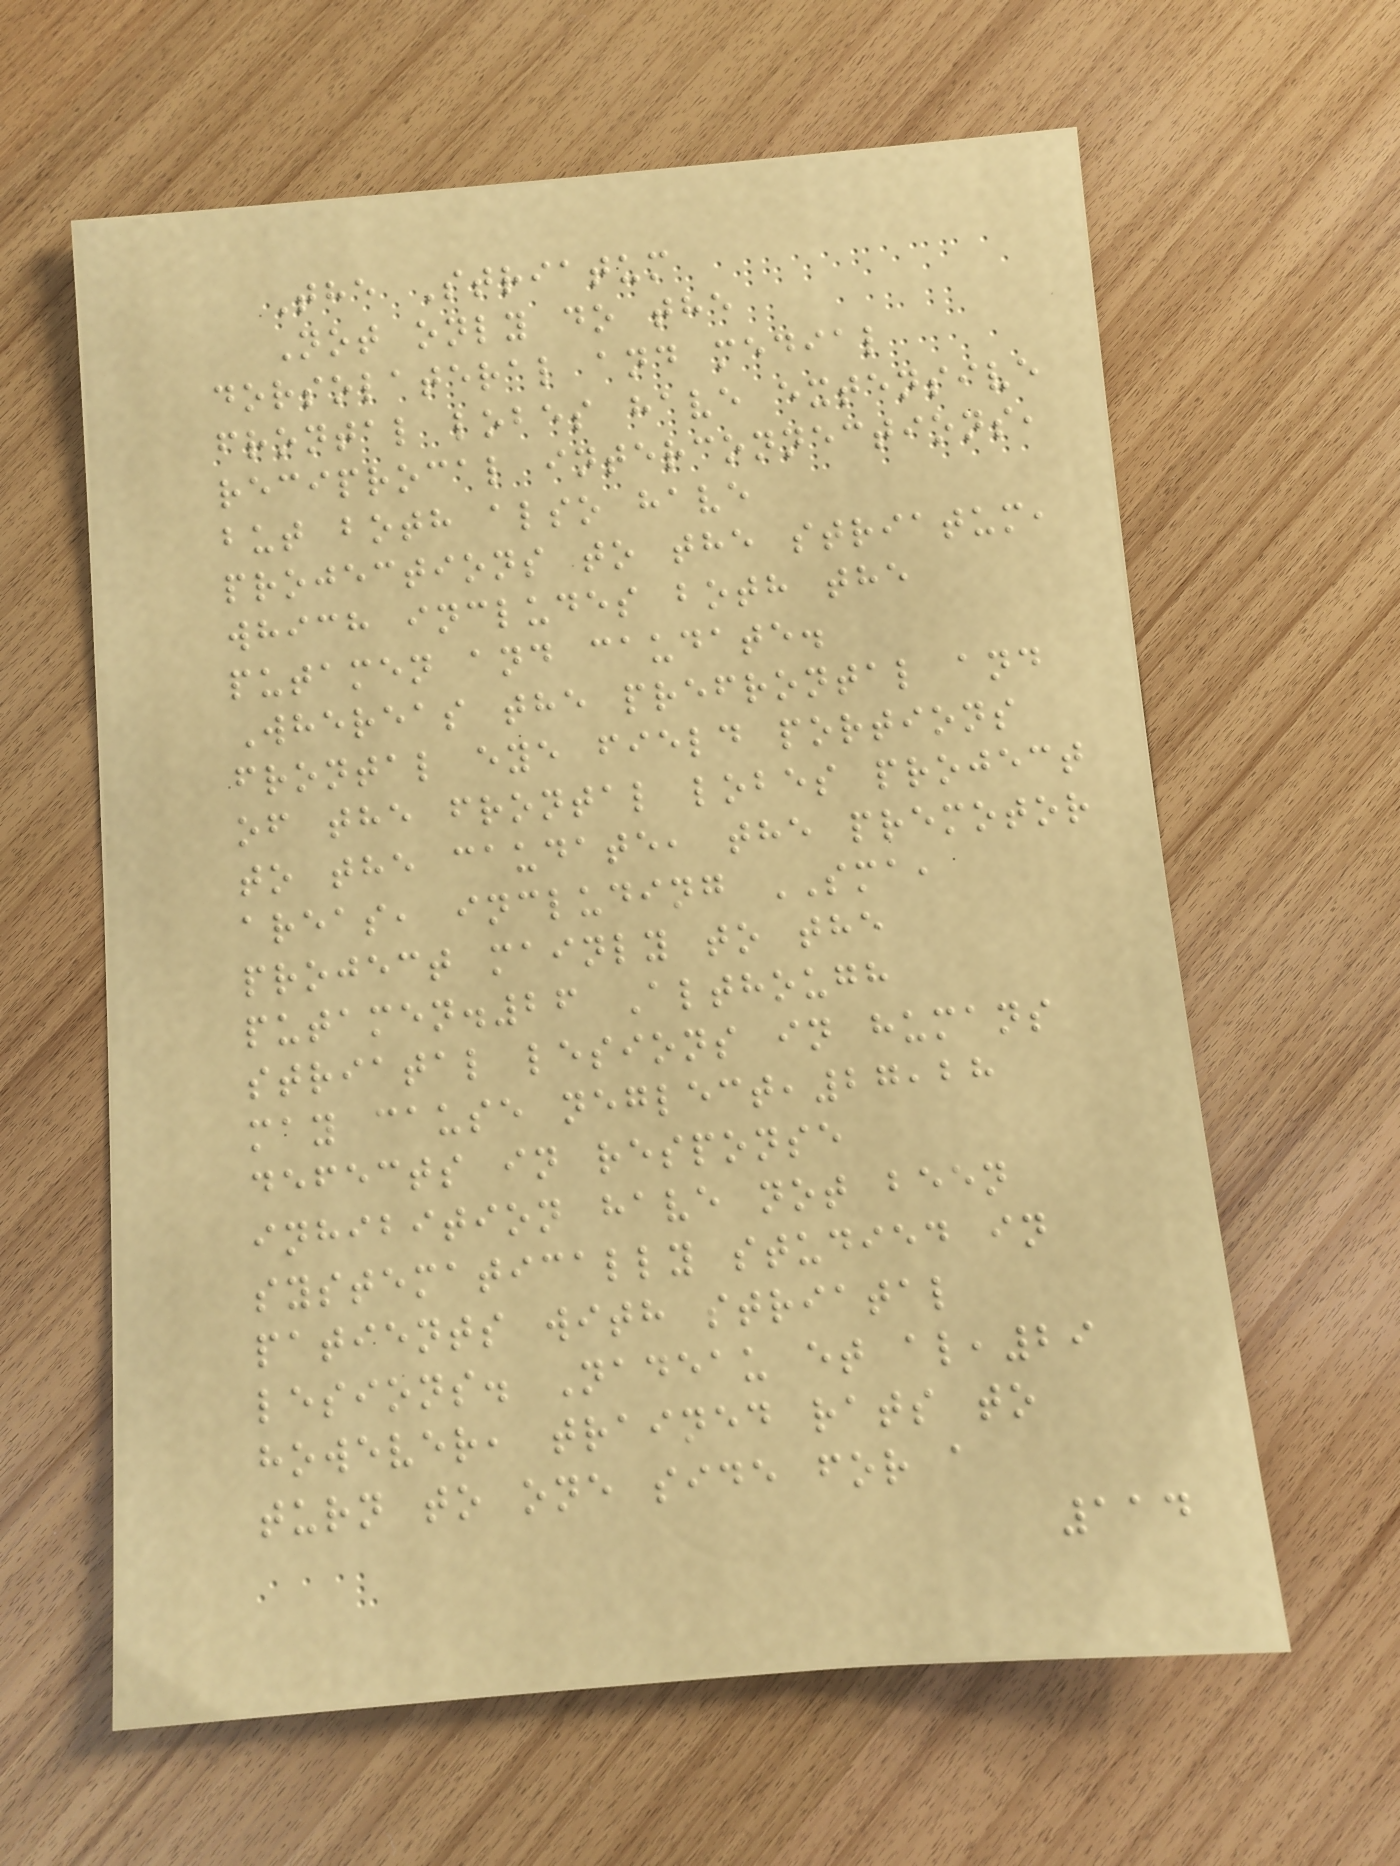The Striatum
Not only do the
dorsolateral and medial
frontal lobes have extensive
reciprocal interconnections,
but both also have
projections to the striatum,
which includes both the
putamen and caudate.
Whereas the prefrontal and
frontal eye field portions
of the frontal lobes project
to the caudate, the premotor
areas, including SMA,
project mainly to the
putamen.26 Although
striatal lesions in humans
may cause neglect,27,28
defects in response
inhibition have not been
systematically studied in
patients with striatal
lesions. Nadeau et al,29
however, trained rats to
turn to one side for a
114
